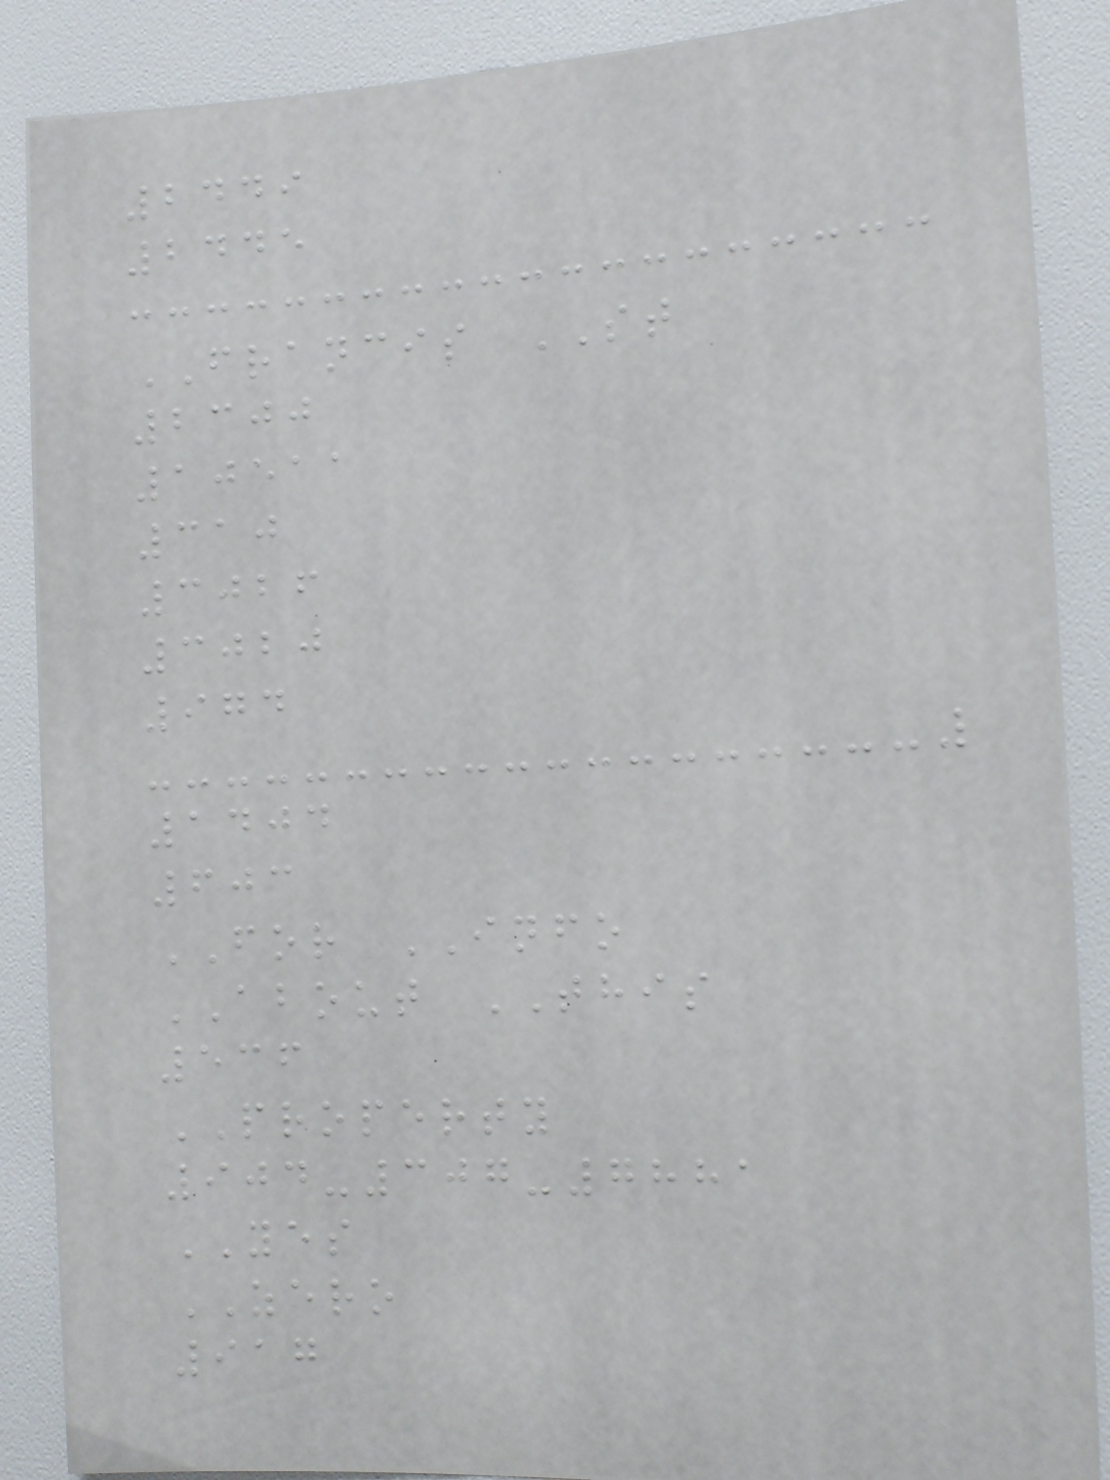2449
2445
FRANCIS ST
2300
10511
310
3026
3020
974
1404
603
FOR INFO
ABOUT THIS
536
PROPERTY
904-307-7881
YES
ZERO
917
